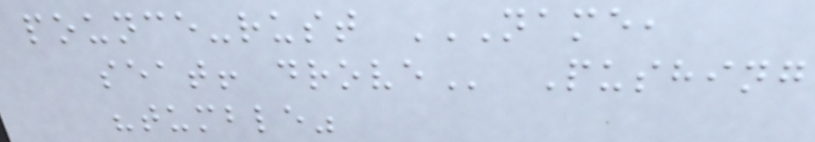pounce-rust NAME,
SEAT! DROVE Pushing
"tumble"
